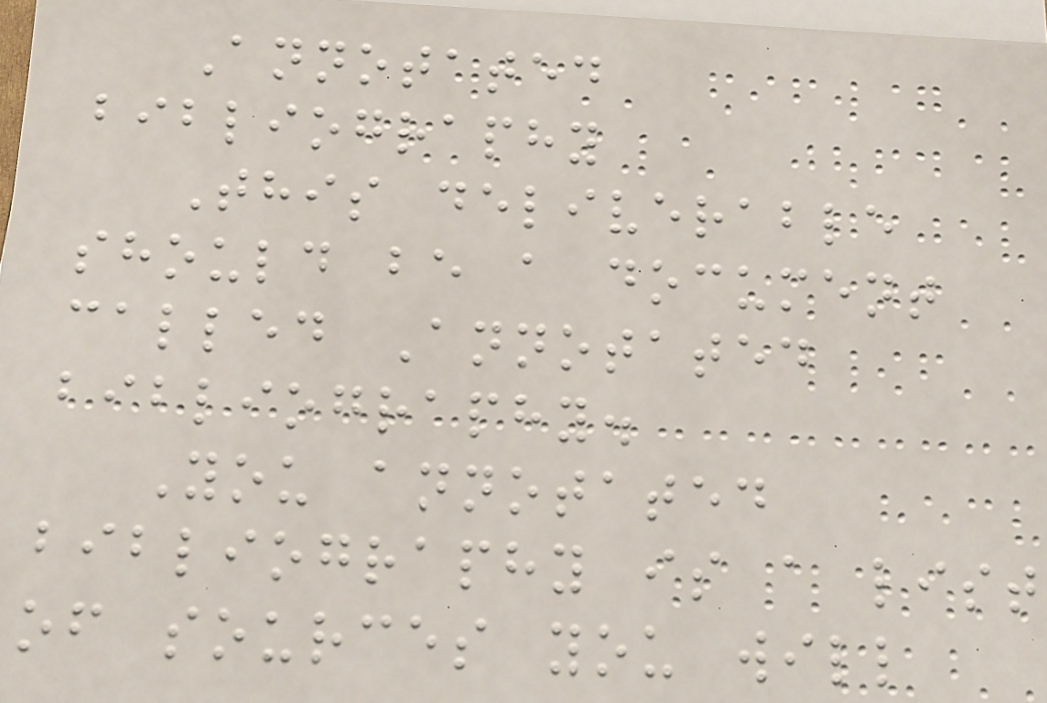Annotated
bibliography
This deliverable
should be a document
called Annotated
bibliography.
You annotated
bibliography is a list
of sources you will
